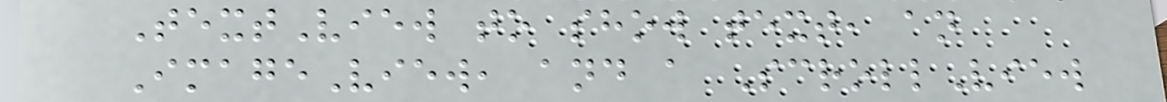TextView to show text, an
ImageView, and a ScrollView
